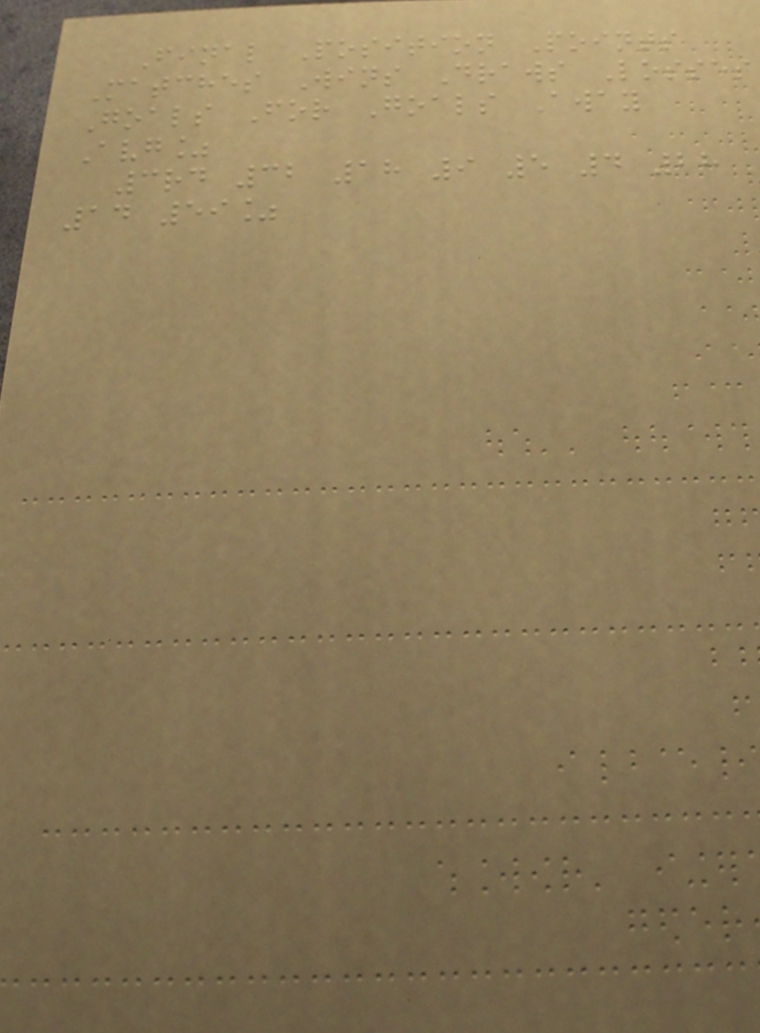Final Position Points
Matches Wins Draws Losses
Goals For Goals Away
Avg%
3rd 32 18 9 5 4 28
14 59%
